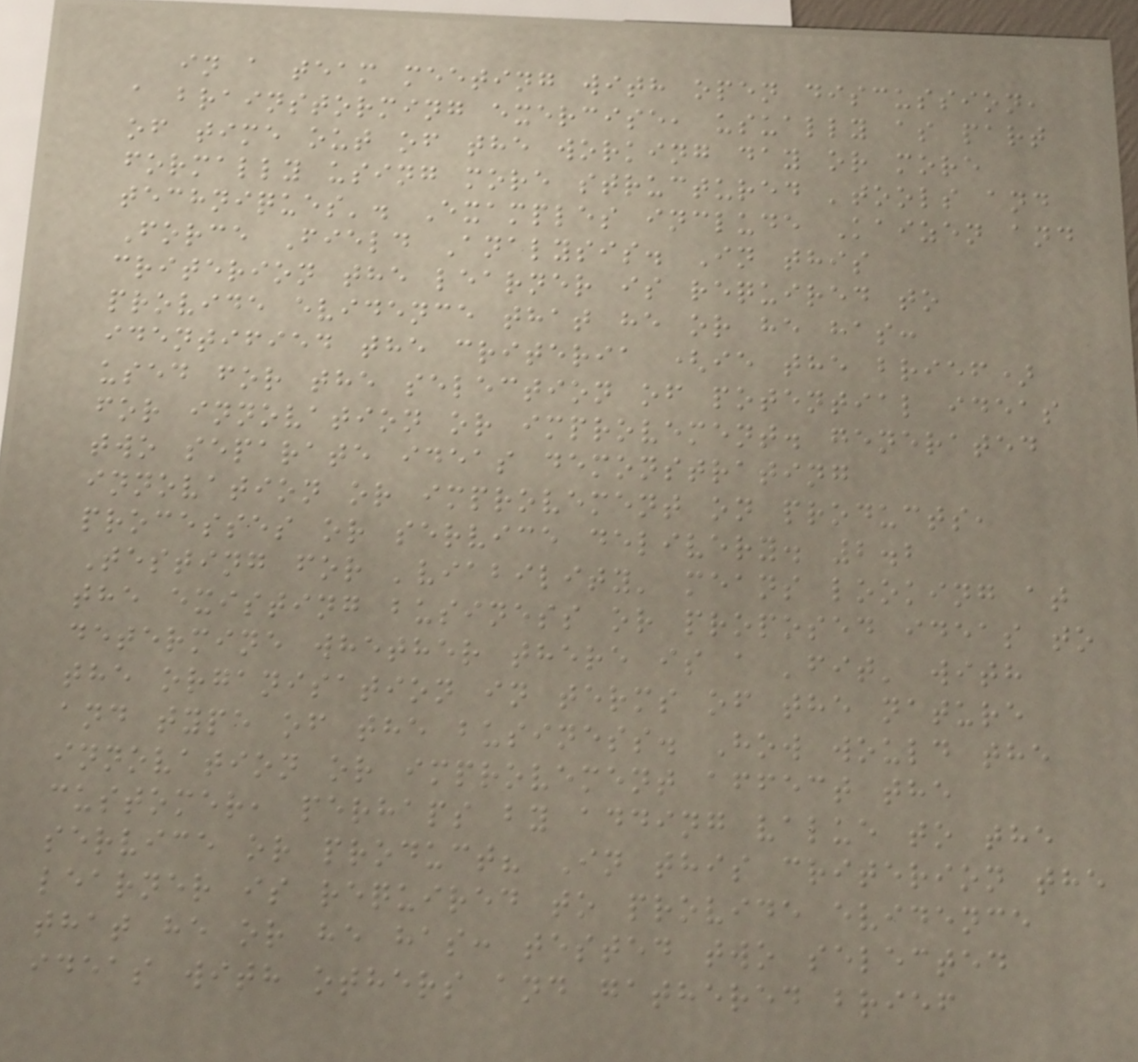in a team meeting with open discussion,
a brainstorming exercise, usually as part
of time out of the working day or more
formally using more structured 'tools and
techniques'. Examples include Kaizen and
Force Field Analysis. In this
criterion the learner is required to
provide evidence that he or he has:
identified the criteria (ie the brief)
used for the selection of potential ideas
for innovation or improvement. generated
two separate ideas demonstrating
innovation or improvement on products,
processes or service delivery. 2.2
Testing for 'viability' means looking at
the existing business or proposed ideas to
determine whether there is a 'fit' with
the organisation in terms of the nature
and type of the business. How would the
innovation or improvement affect the
customer, perhaps by adding value to the
service or product? In this criterion the
learner is required to provide evidence
that he or he has: tested two selected
ideas with others and gathered brief
